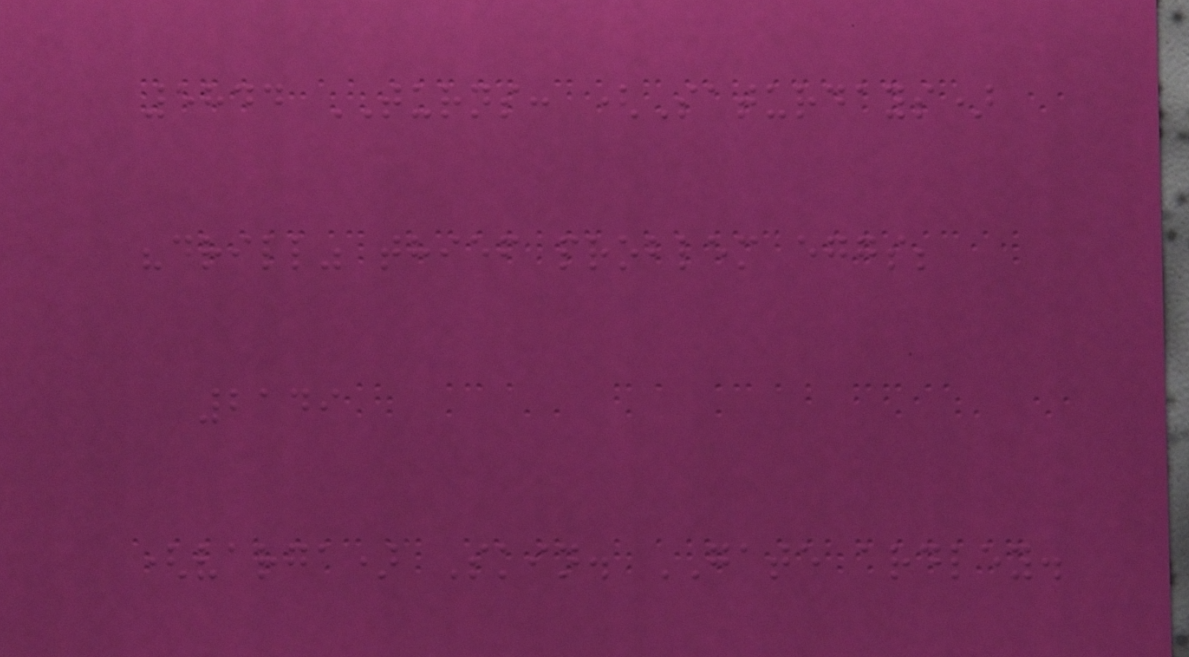5844 TURNS: (Saturdays)
"drill" thief problem eggs;
2149
(varga) Skin. GATE ardley.
